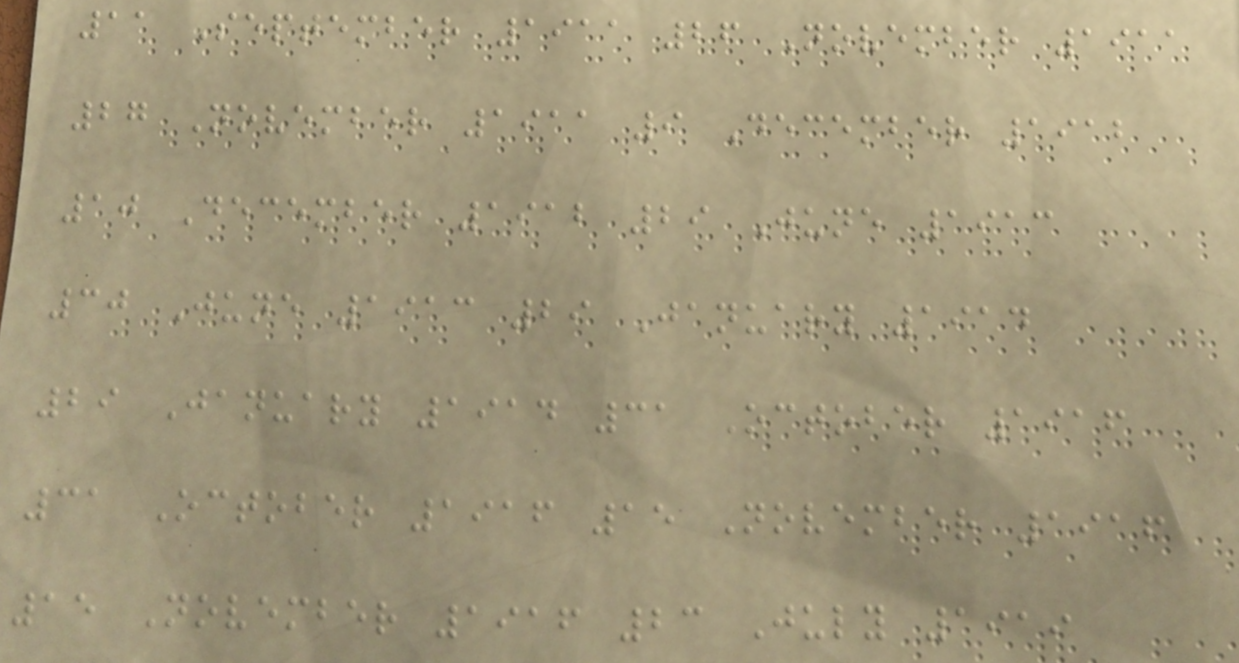11 September 1911 26 November 1911
27 November 1911 9 December 1912
10 December 1912 29 June 1913
30 June 1913 29 January 1914
29 January 1914 31 October 1916
31 October 1916 15 November 1916
15 November 1916 23 July 1919
